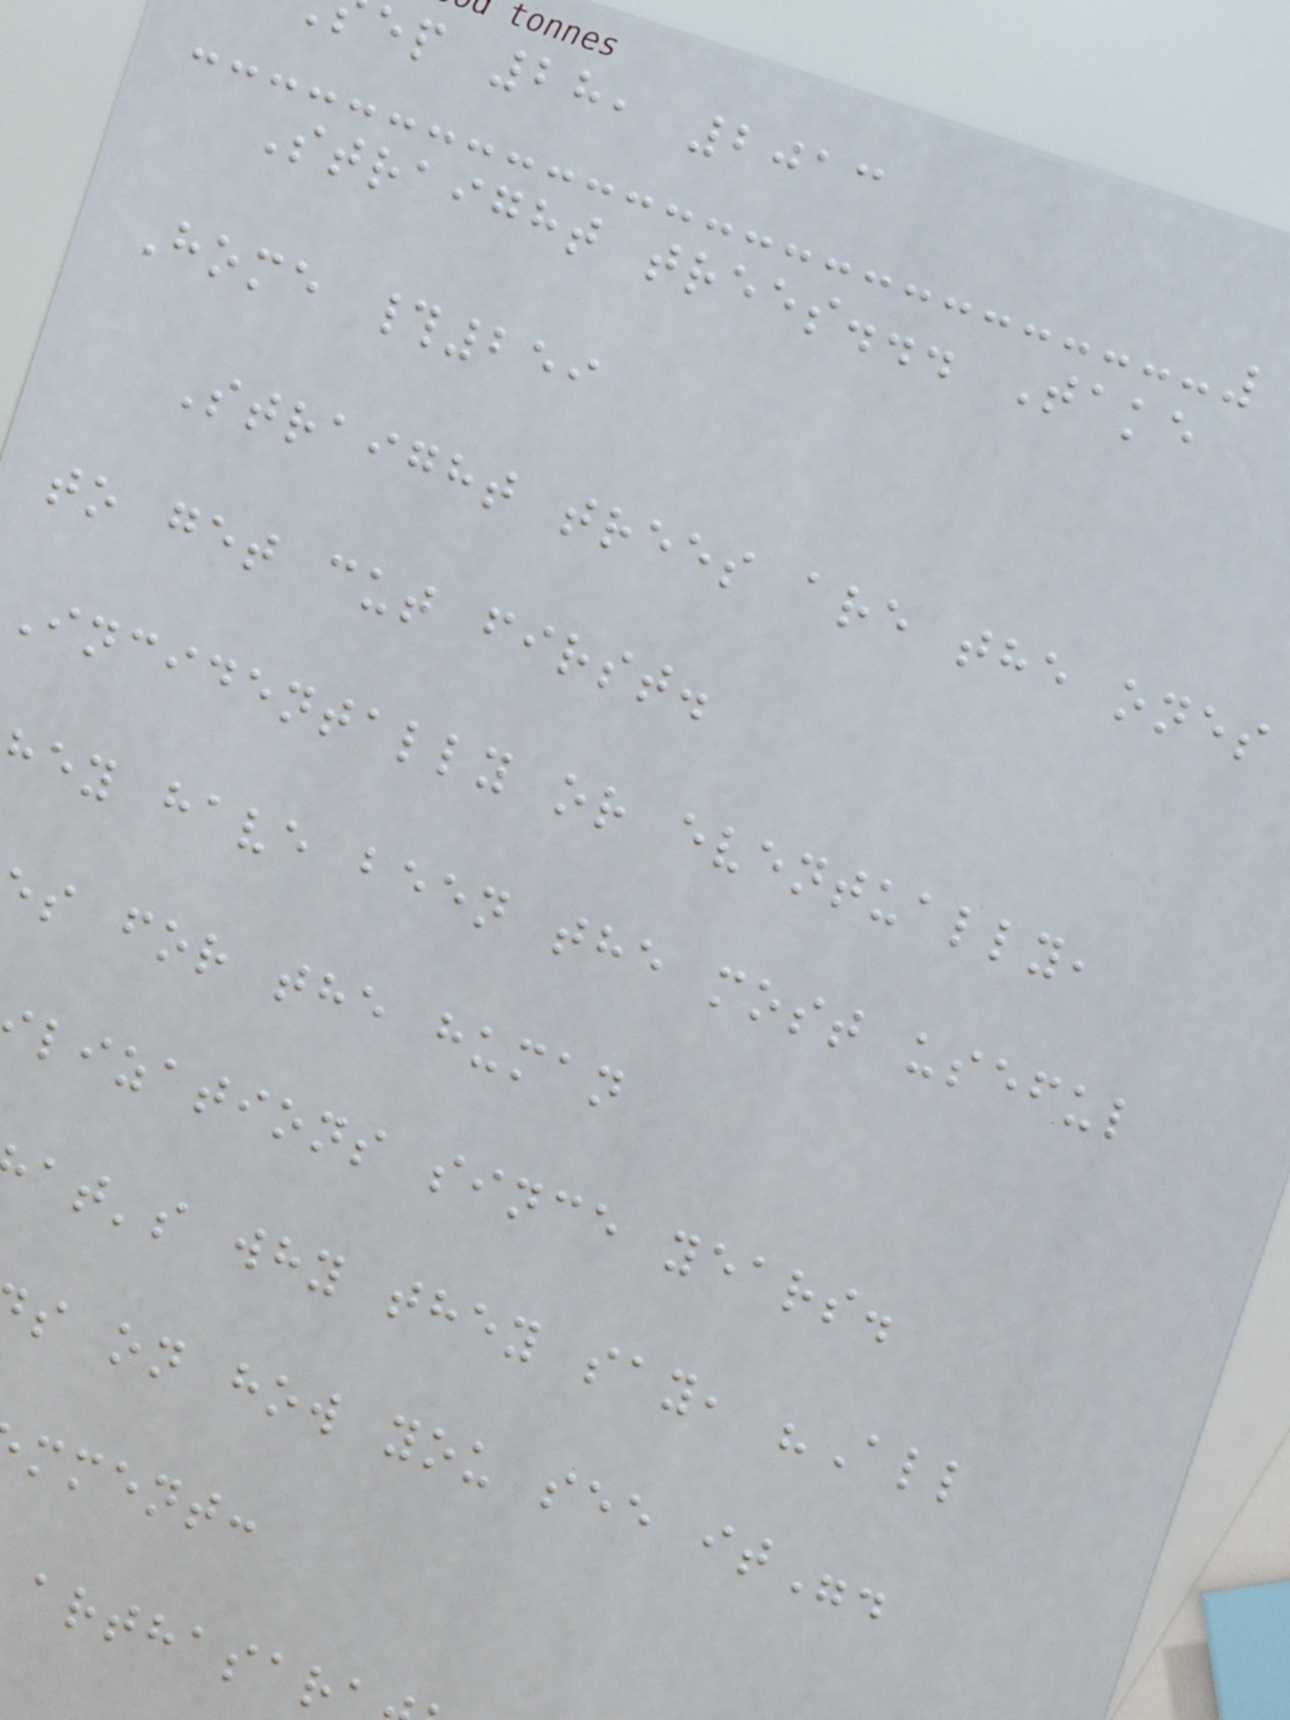ep 28, 2013
Straight trees... Take
Home #259
Straight trees are the ones
to get cut first.
Incidentally or eventually,
hey have been the most useful
s for the human
lizations since years.
at's why they say, "All
s on how you see it".
mment:
